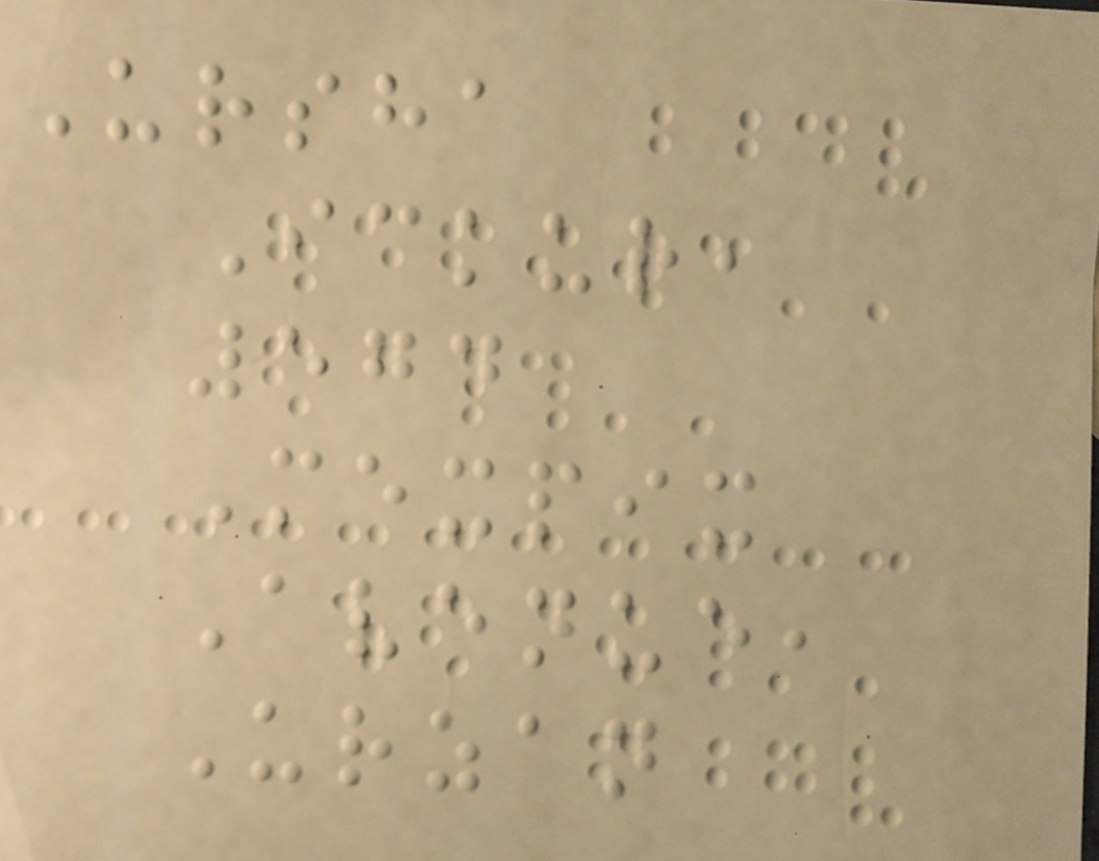Ursha
Ickur,
574
Mexpix
Avenue,
Urzan
